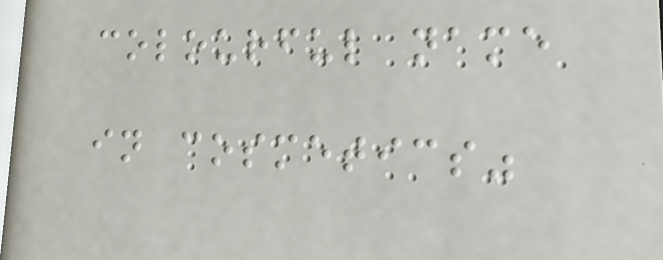colourful name
in cosmetics"
